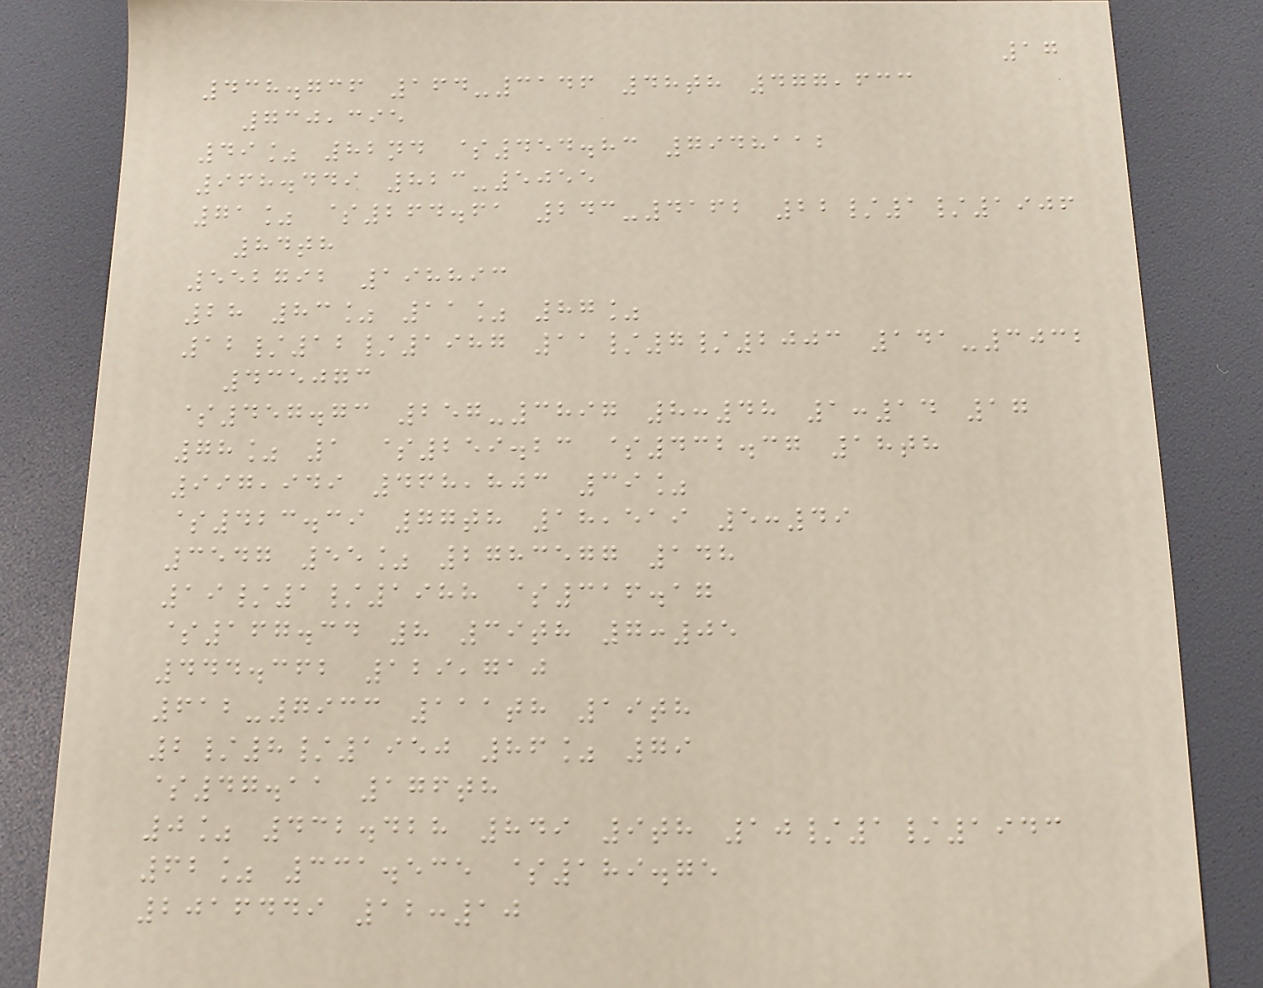17
438.736 164-3146 48th 477,633
730,395
49% 82nd $454.83 7948112
968.449 823-5055
71% $264.61 243-4162 22/1/1906
84th
552792 198893
28 83% 11% 87%
12/12/1987 11/7/2003 141-3032
435073
$457.73 257-3897 8:48 1:14 17
78% 1 $259.23 $432.37 18th
997,949 468,803 39%
$423.39 77th 18,519 5:49
3547 55% 2783577 148
19/1/1988 $316.17
$167.34 8 39th 7:05
444.362 129,710
612-7933 111th 19th
2/8/1950 86% 79
$47.11 176th
0% 432.428 849 9th 10/1/1943
62% 331.535 $189.75
2016449 12:10
